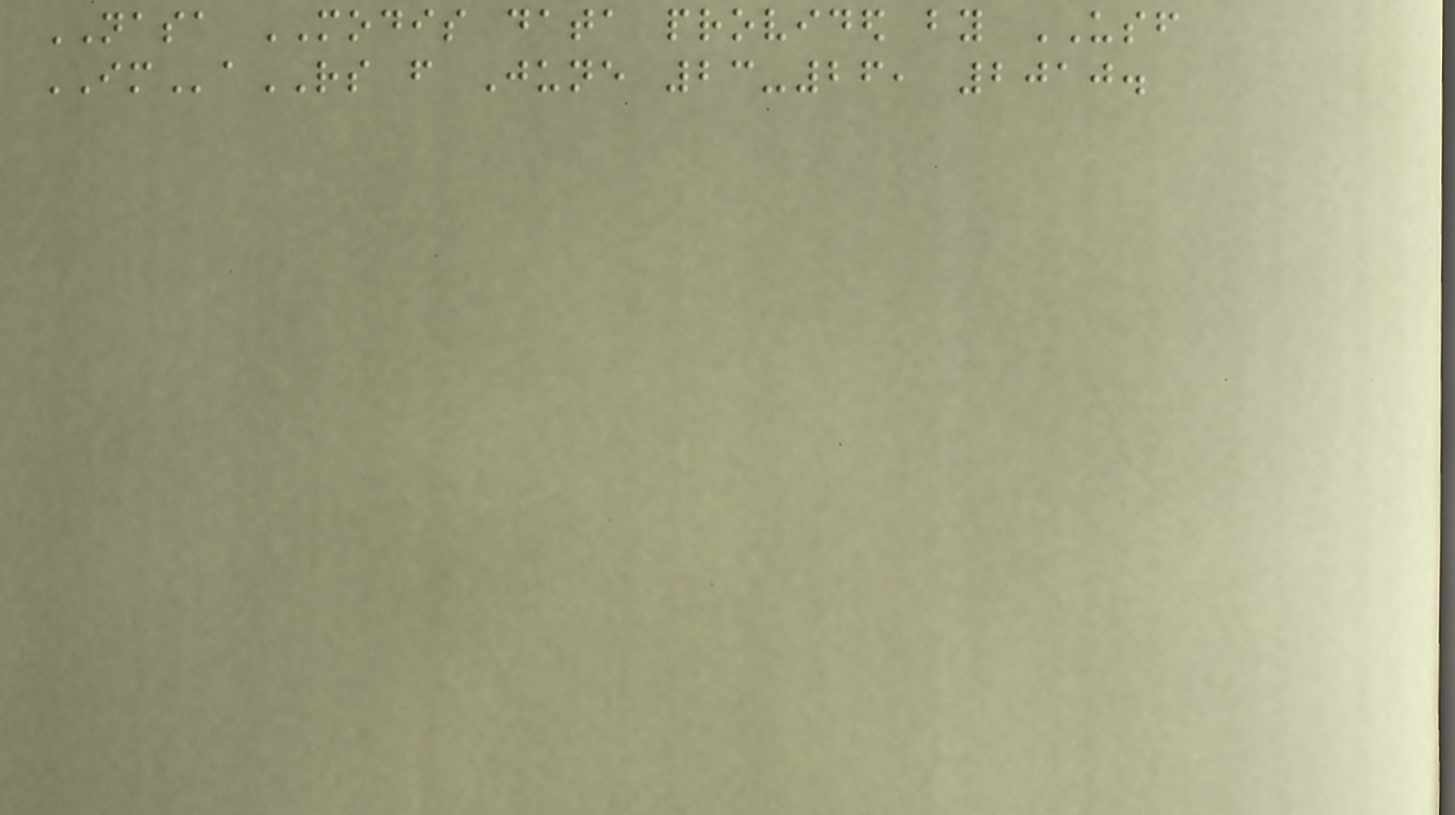NASA MODIS data provided by USF
IMaRS from June 23-26, 2010.
